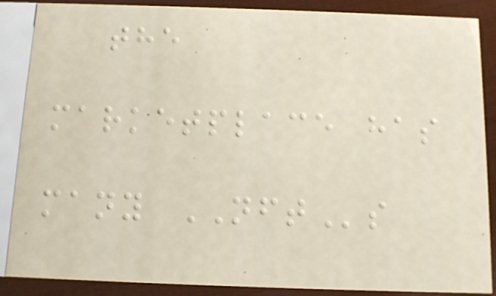the
marketplace has
many NFTs
